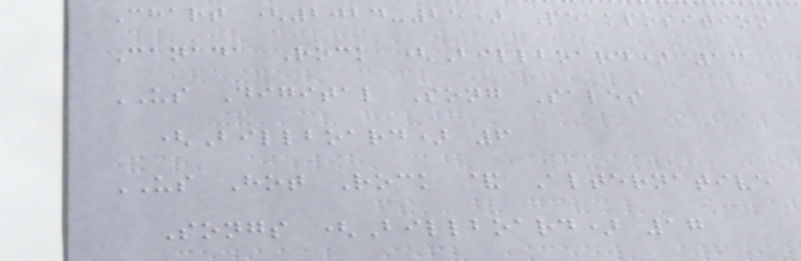Chart (2024-25) Peakposition
Canada Rock (Billboard) 13
US Digital Song Sales
(Billboard) 6
US Hot Rock & Alternative
Songs (Billboard) 17
